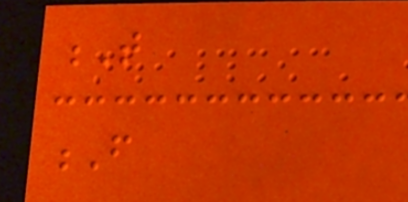T
F
